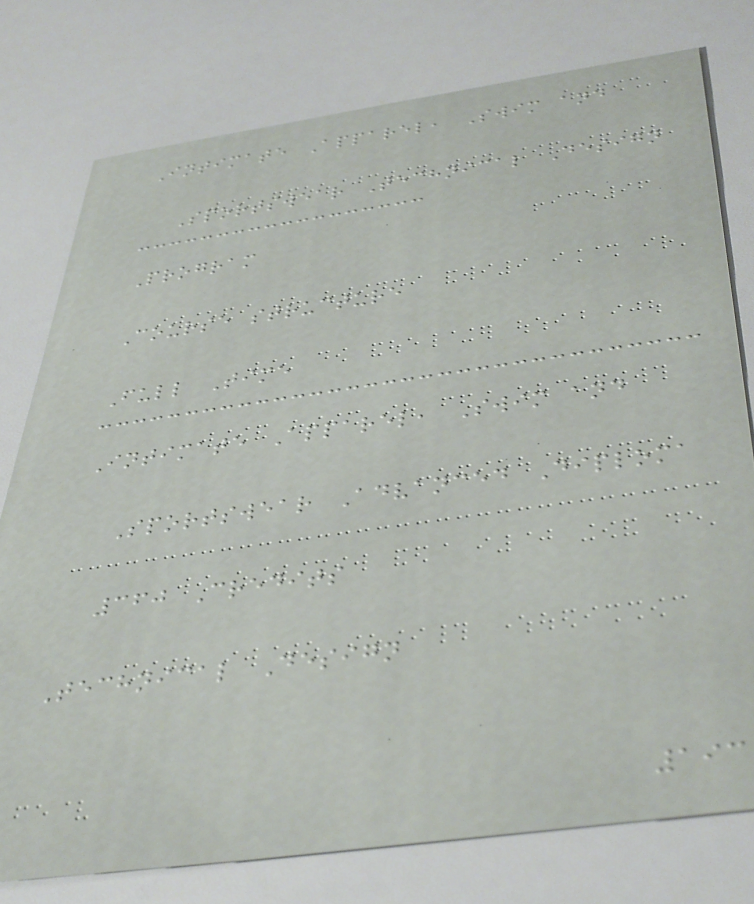Intimate Apparel, Swim and
Sportswear Technical Design
Program
Course structure
Full Time
Intimate Apparel, Swim and
Sportswear Advanced Diploma
360 Credits
Technical Design
193
